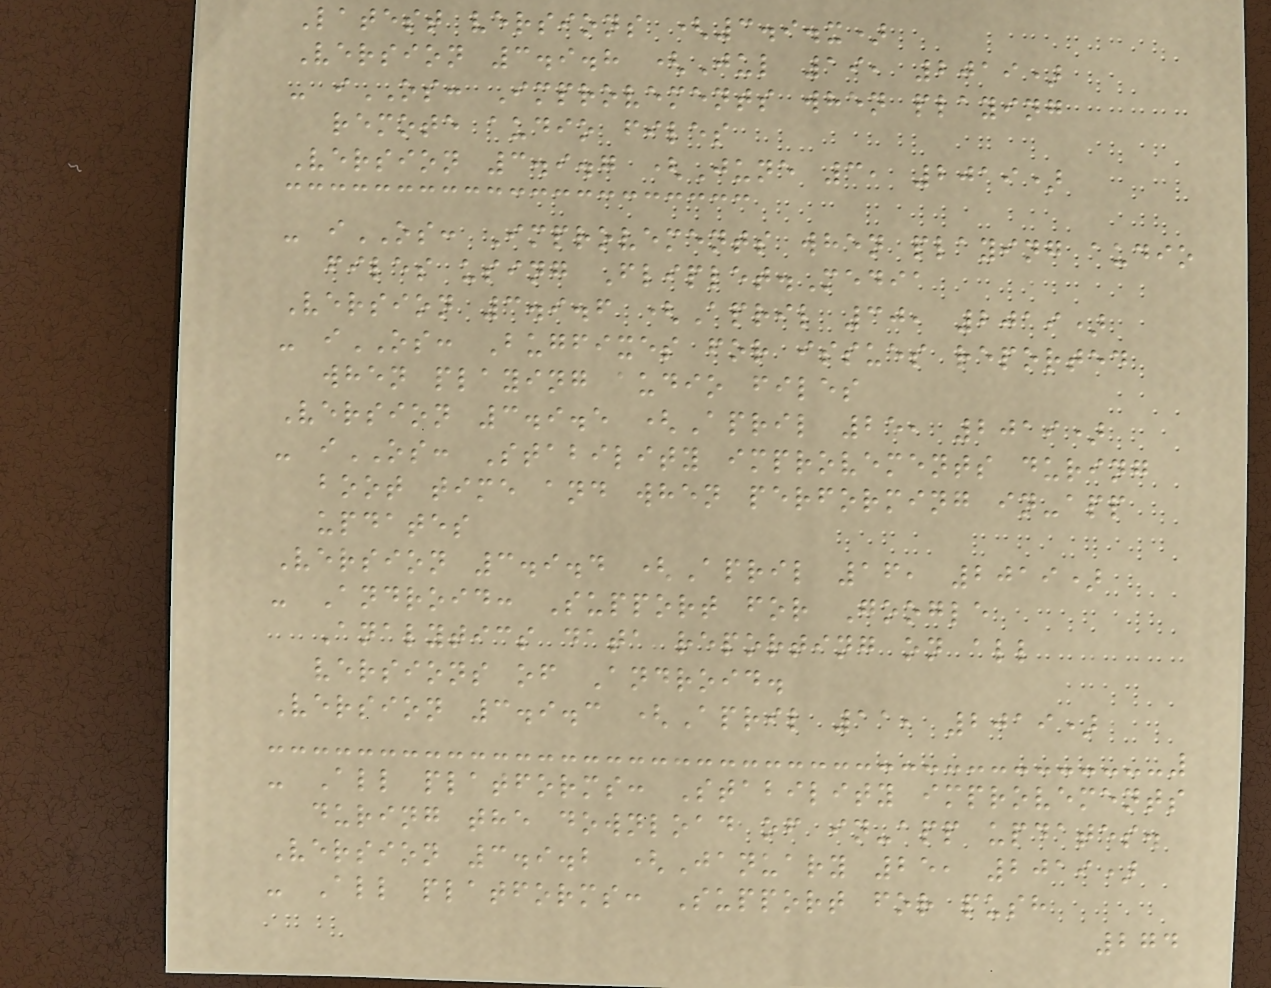Latest versions (3.9.x)
Version 3.9.8 (Jul 19, 2019)
- iOS: Improvements when playing
remote audio files
Version 3.9.7 (June 3, 2019)
- iOS: Improvements when playing audio
files using Fliplet.Media
Version 3.9.6 (April 30, 2019)
- iOS: Bugfixes for issues reported
when playing audio files
Version 3.9.5 (April 25, 2019)
- iOS: Stability improvements during
boot time and when performing in-app
updates
Version 3.9.4 (April 16, 2019)
- Android: Support for Google
Analytics data reporting on all
versions of Android.
Version 3.9.3 (April 11, 2019)
- All platforms: Stability improvements
during the download of in-app updates.
Version 3.9.2 (January 25, 2019)
- All platforms: Support for push
274
